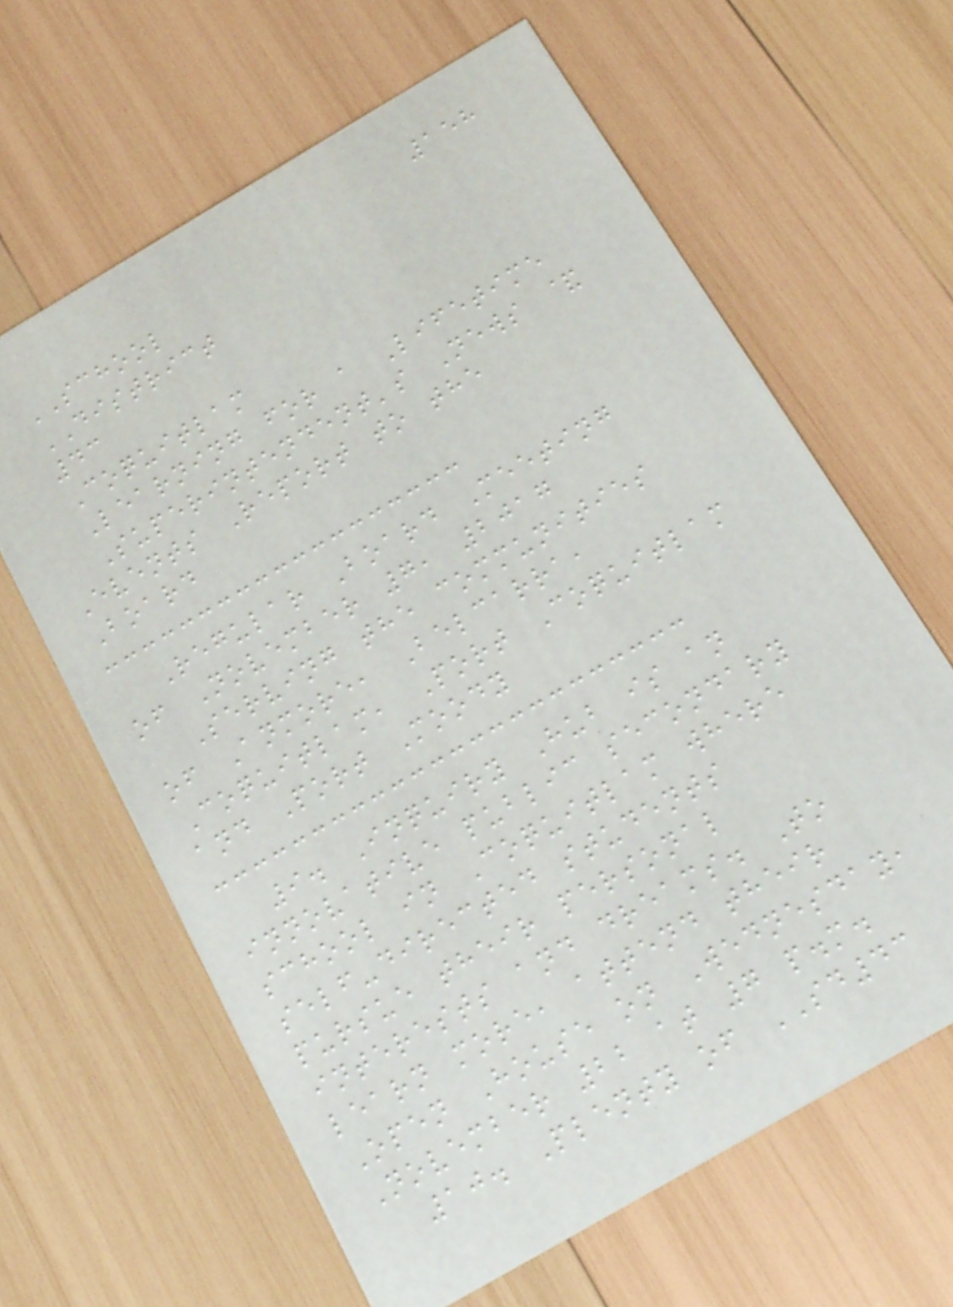158
SCHOOL
DISTRICT
43
Coquitlam
Learning for a Lifetime
Superintendent's News &
Events Report to the
Board
Regular Board Meeting
of November 7, 2017
Serving the communities
of Anmore, Belcarra,
Coquitlam, Port Coquitlam
and Port Moody
9. Inquiry Hub is an
innovative public secondary
school in Coquitlam where
self-directed students
pursue their personal
interests and dreams. To
learn more, attend their
Open House on Wednesday,
November 22 at 7 p.m.
10. Plenty of SD43
